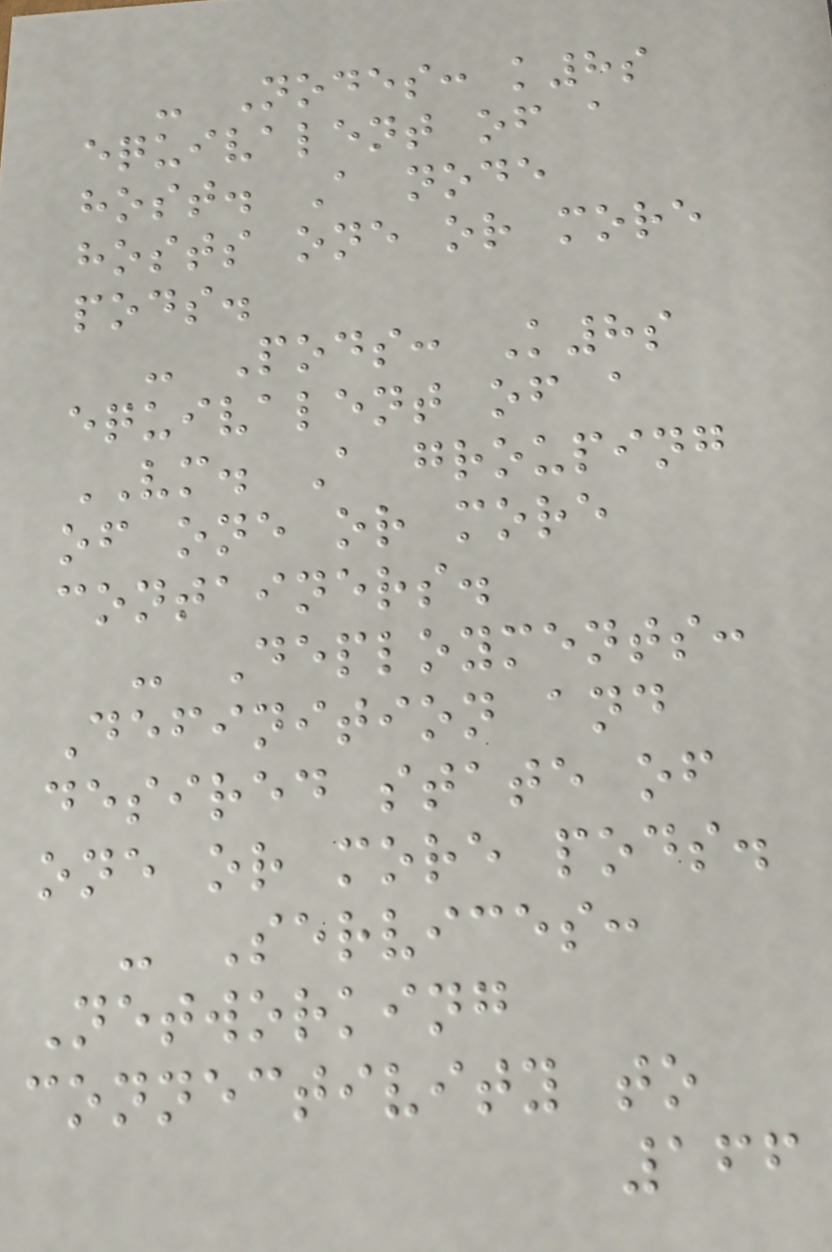- Nodes: k8s
equivalent of a
host. A node
hosts one or more
pods.
- Pods: K8s
equivalent of a
VM. A grouping
of one or more
containers.
- Deployments:
Definition and
desired state of
one or more pods.
- Services:
Networking
connectivity to
166
